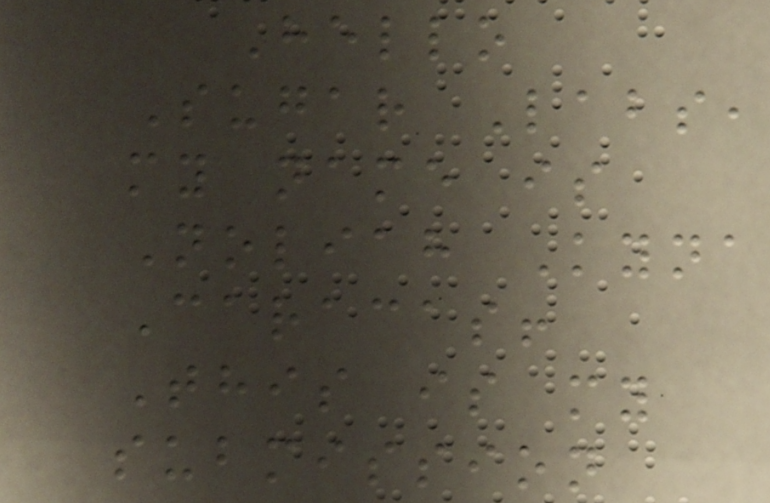Hello
Sugar Labs,
my name is
Noliah Kyna
Caracas!
This is my
submission
